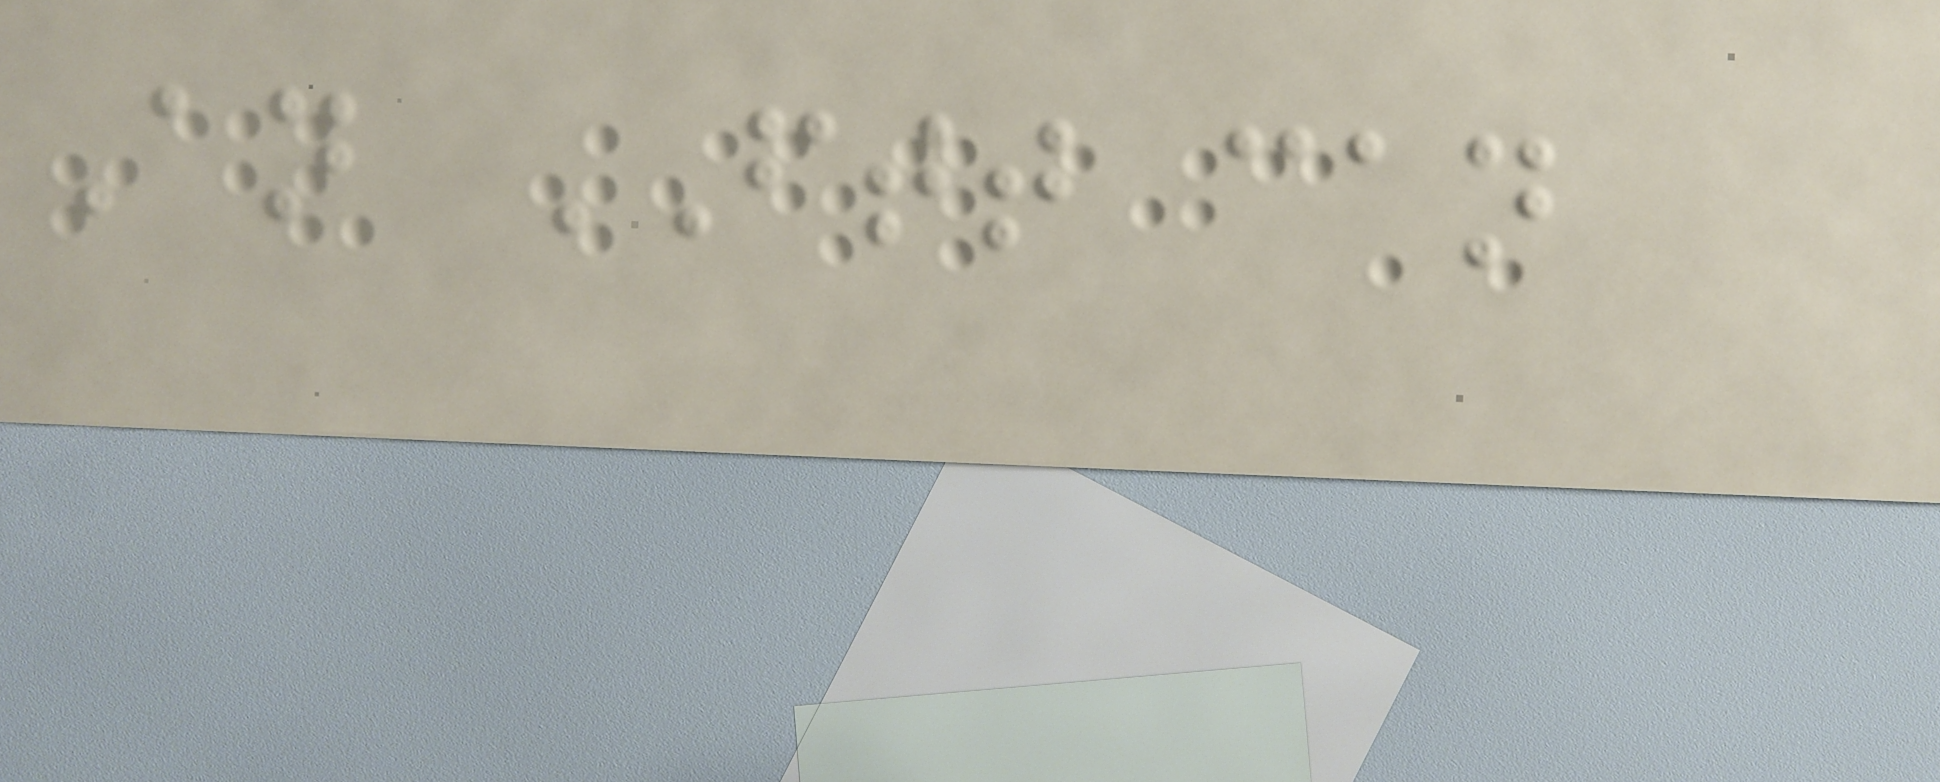An FTT can
